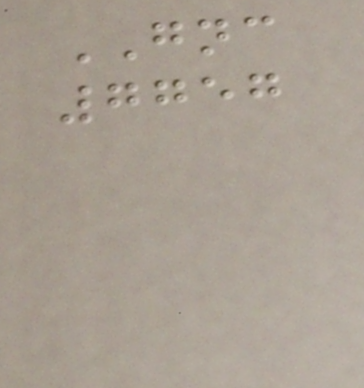GNC
7757
